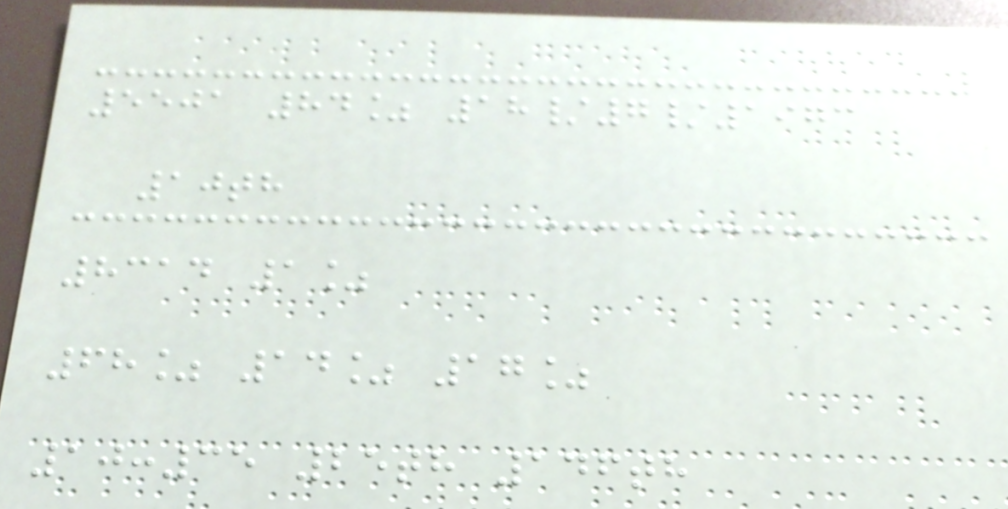5501 84% 18/7/1973
10th
8314 1%
68% 14% 17%
10:35 25th 146th
